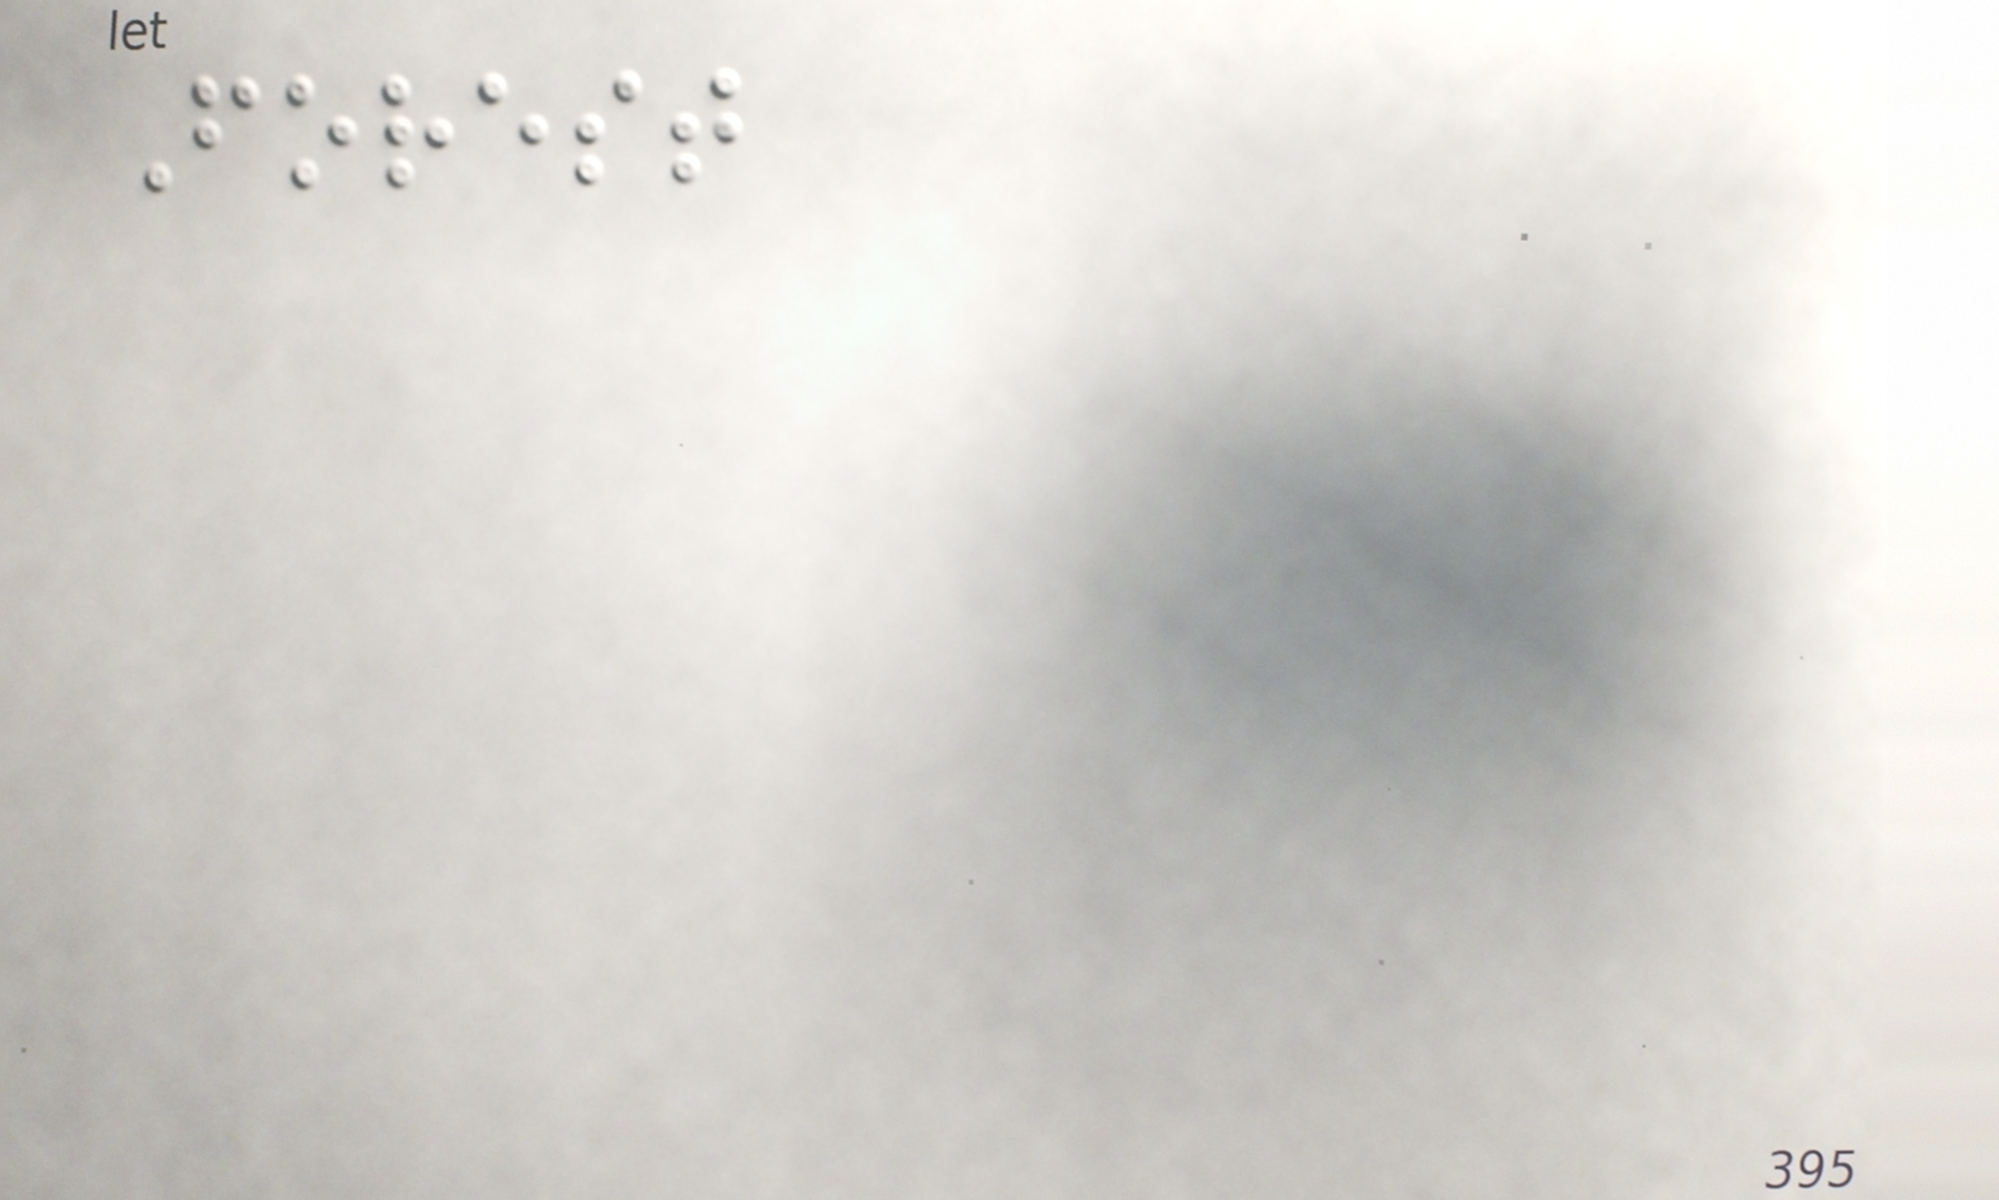Forest
